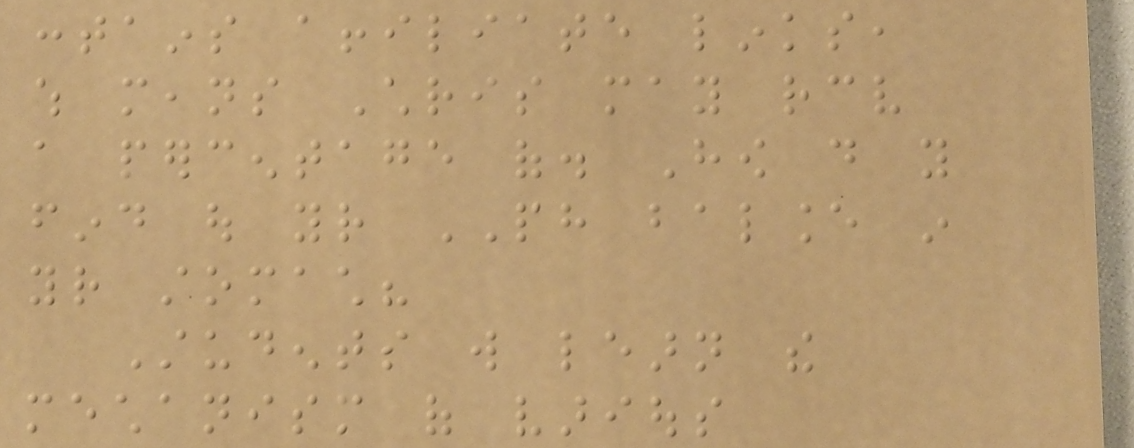contains affiliate links,
which means Chris may receive
a percentage of. How do you
find out your PH balance in
your stomach?
Students will learn the
mechanism of various
